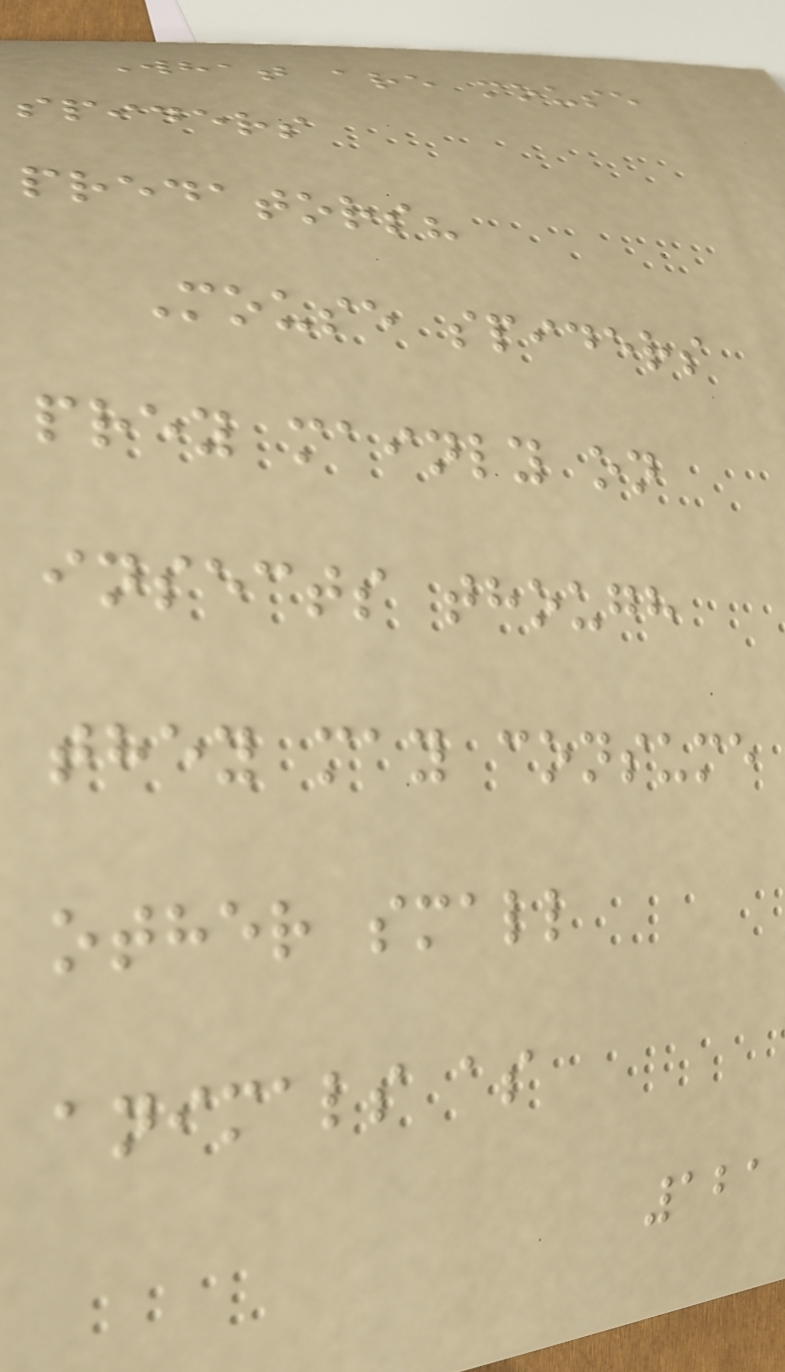What are mouse
spiders
predators?
Mouse spiders
prey mainly on
insects though
they may consume
other small
animals as
121
